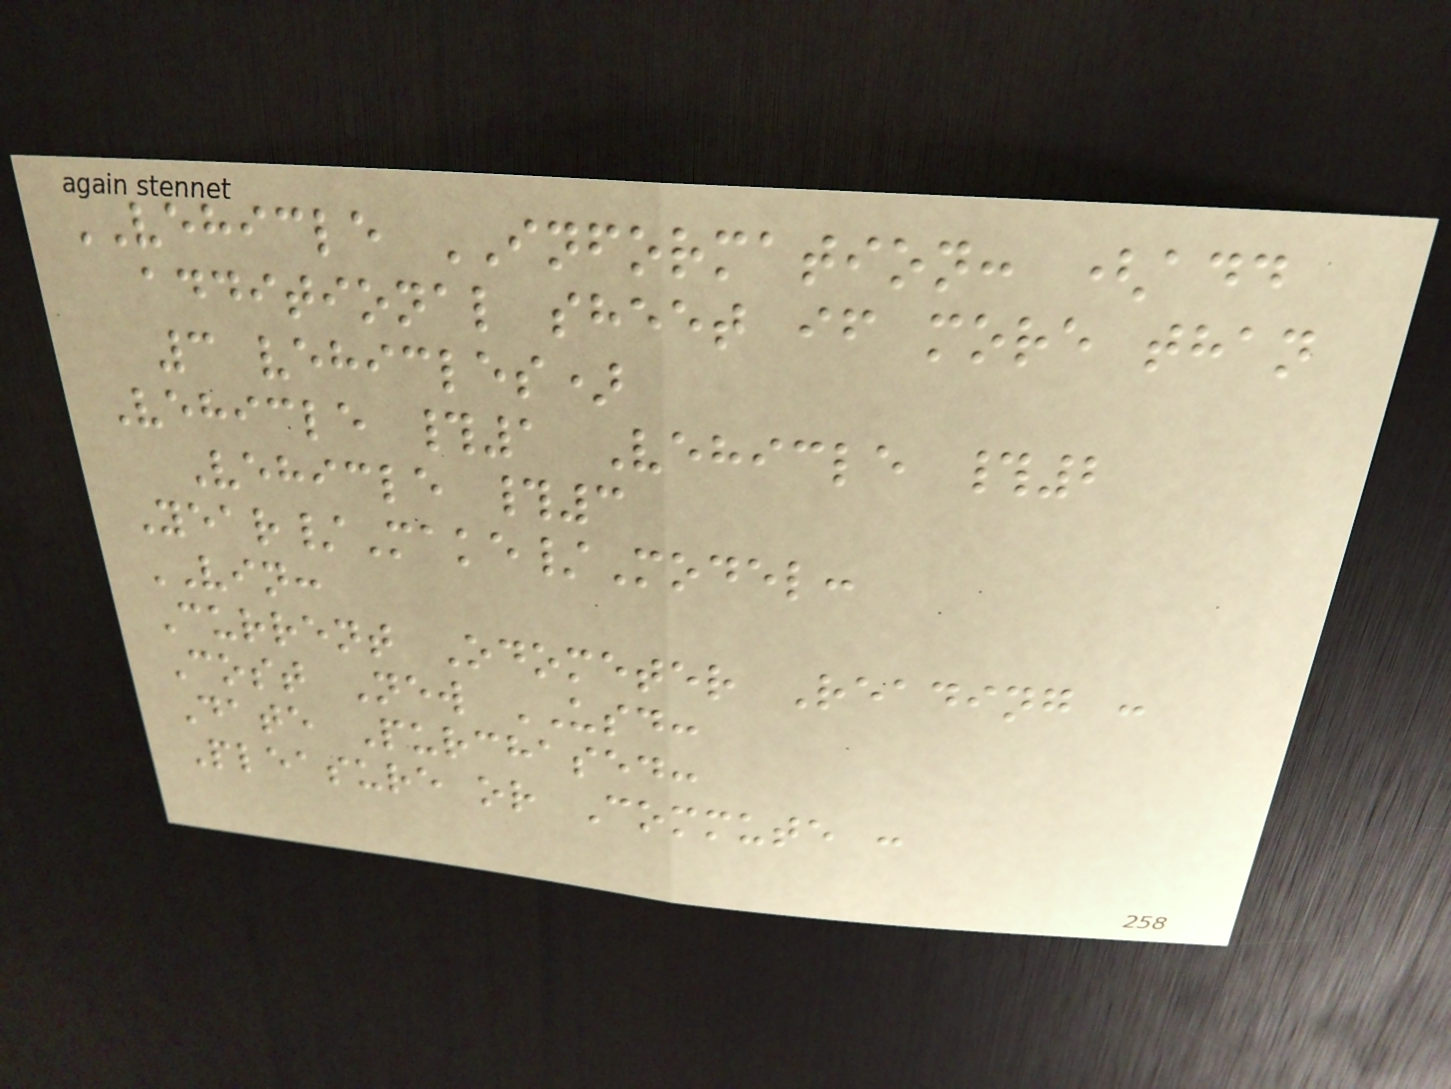VEHICLE INFORMATION: (add
additional sheet if more than
3 vehicles)
Vehicle #1 Vehicle #2
Vehicle #3
Year/Make/Model:
VIN:
Current Odometer Reading :
Cost New USD:
Date Purchased:
Pleasure or Commute :
